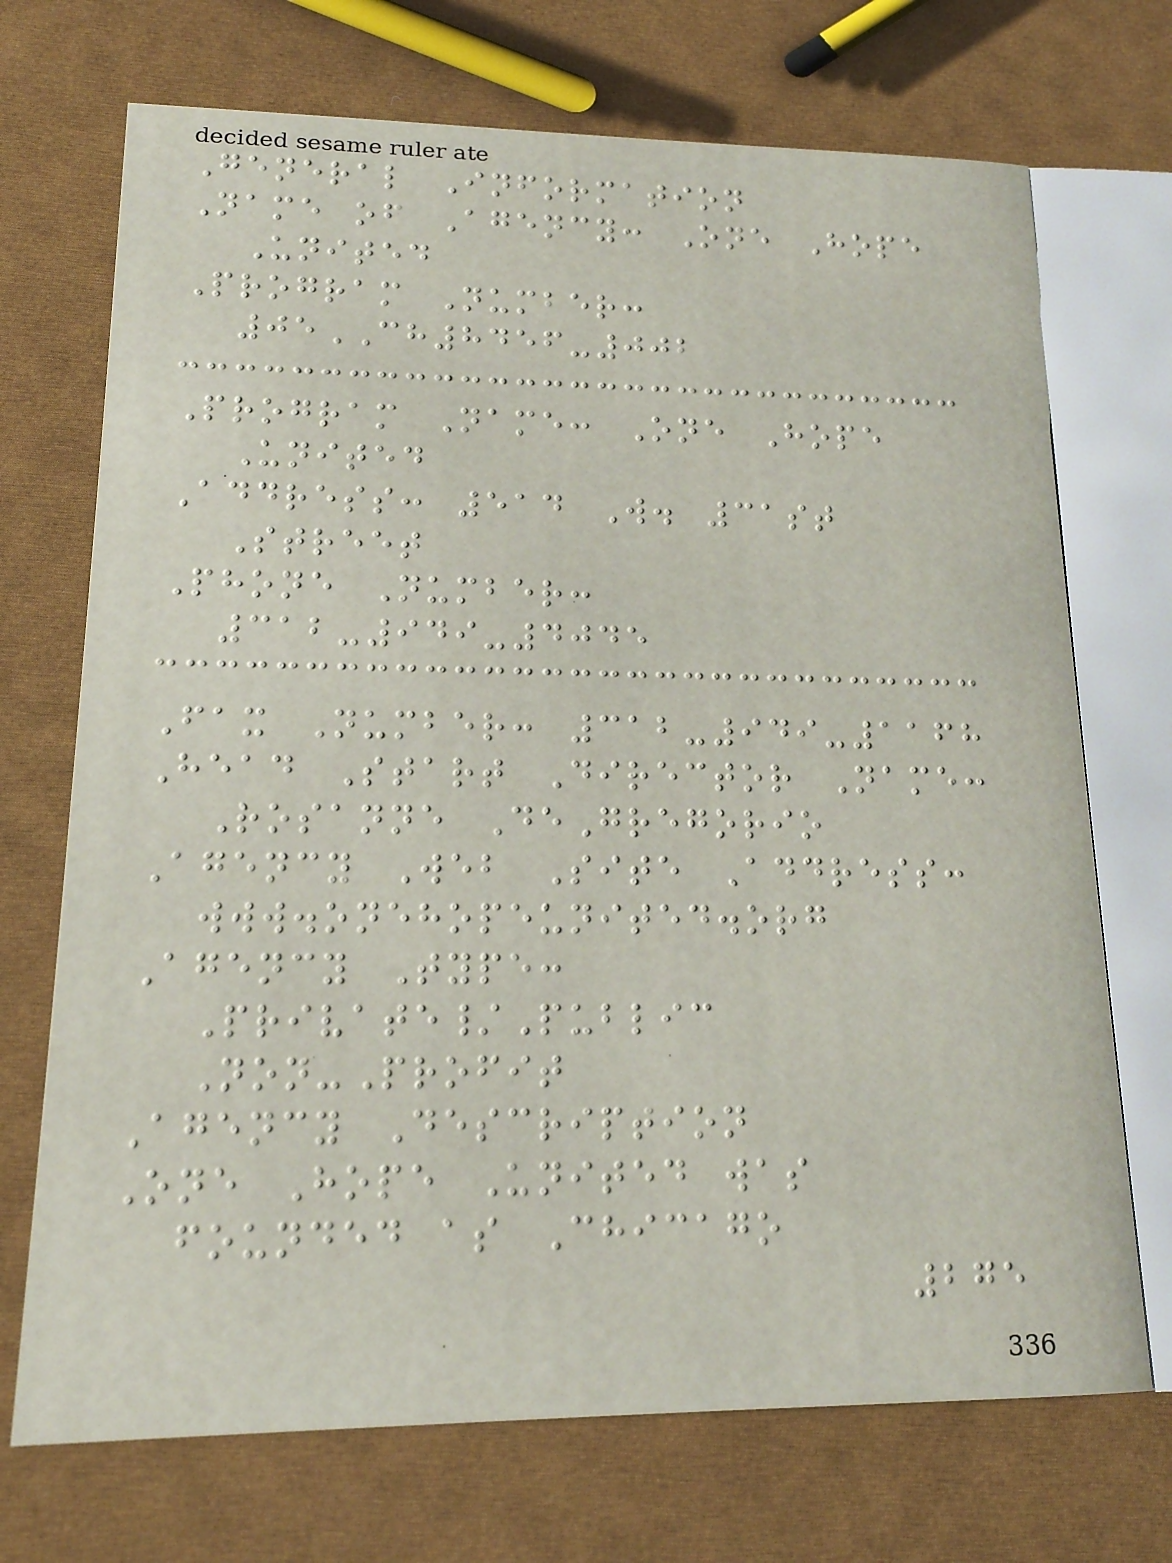General Information
Name of Agency: One Hope
United
Program Number:
05CH8456-002
Program Name: One Hope
United
Address: 514 W. 31st
Street
Phone Number:
312-949-4045
Fax Number: 312-949-1168
Head Start Director Name:
Rosanne DeGregorio
Agency Web Site Address:
www.onehopeunited.org
Agency Type:
Private/Public
Non-Profit
Agency Description
One Hope United was
founded as Chicago
275
